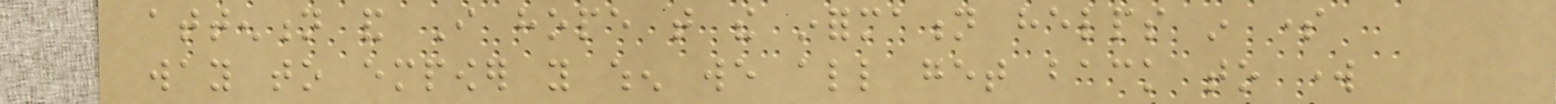attention and I hope that the information helps in some
way to empower you when we all get back to work
